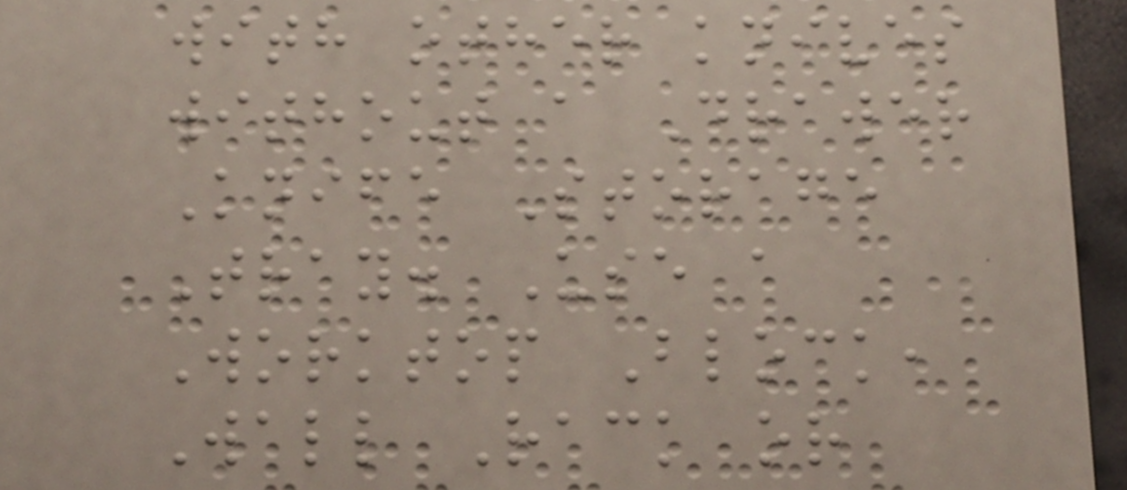with other knives
without a Drawer
Knife Storage
Tray. Use a
Worktop Block,
Wall Rack or
